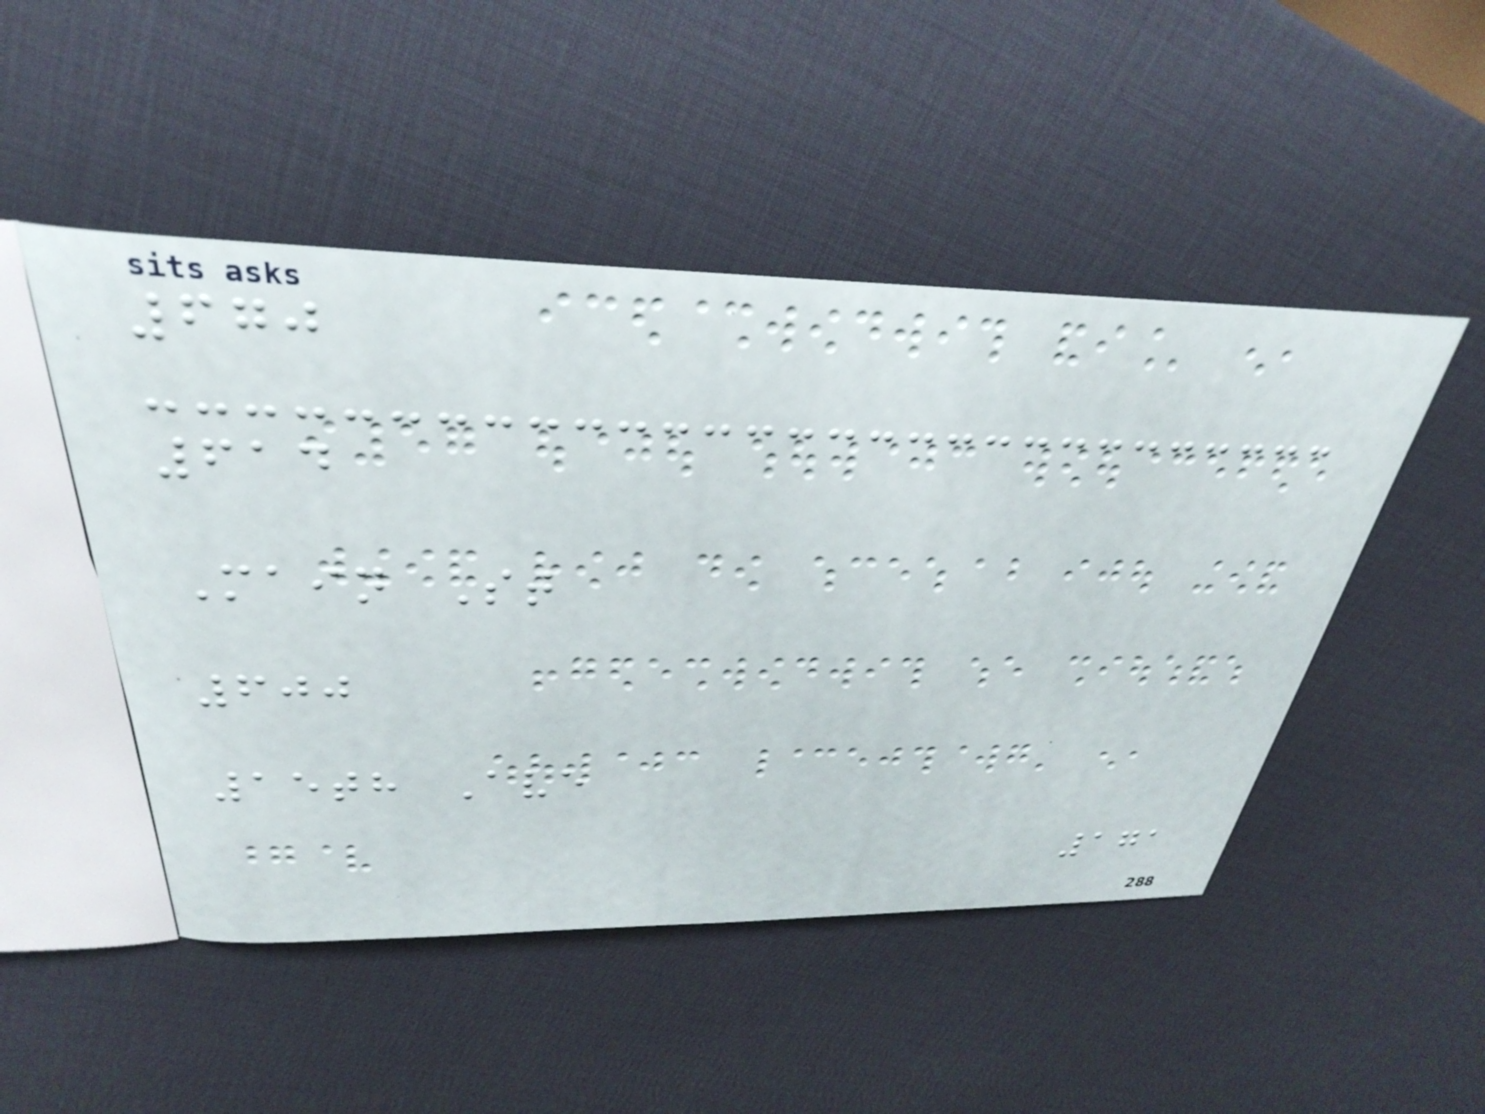670
614
Main St
600
15th Ave
171
